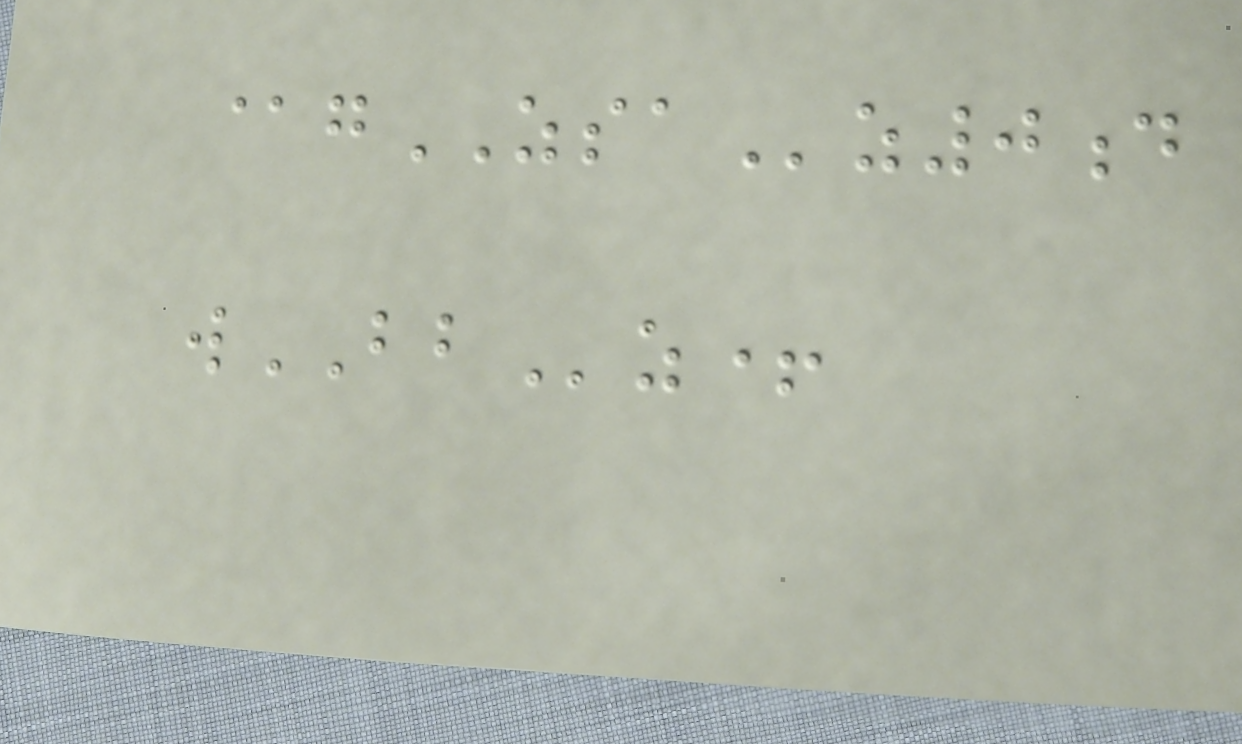@gZSAz0d
wBBz+
